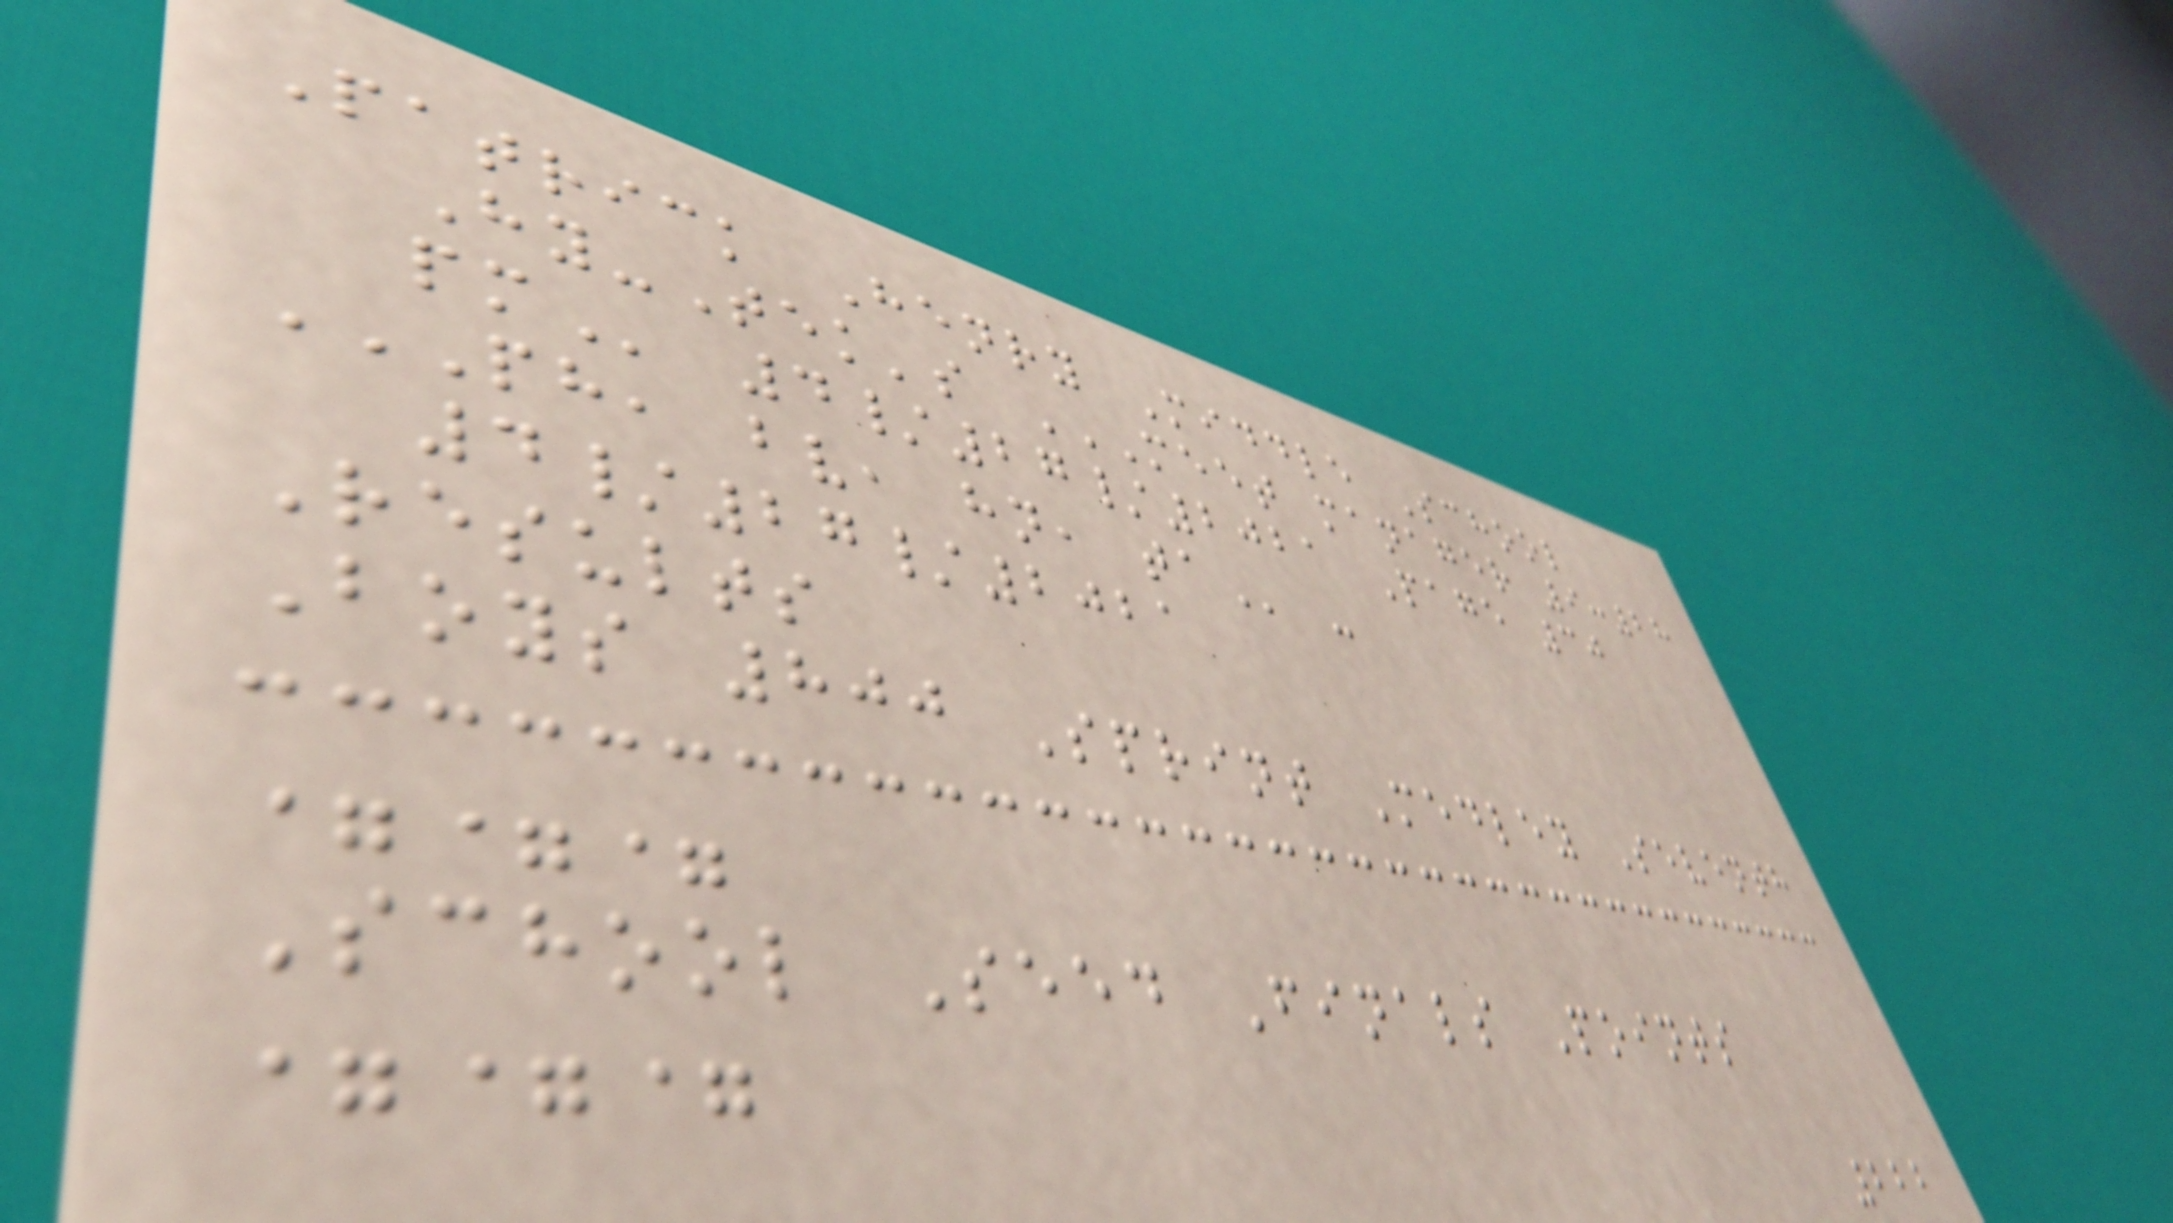Patrick Henry Middle School
Hy-Tek's MEET MANAGER 9:28
PM 4/27/2021 Page 30
PH, BV, HN, TA -
4/27/2021
Results
Boys 800 Sprint Medley Seventh
===
School Seed Finals Points
===
222
